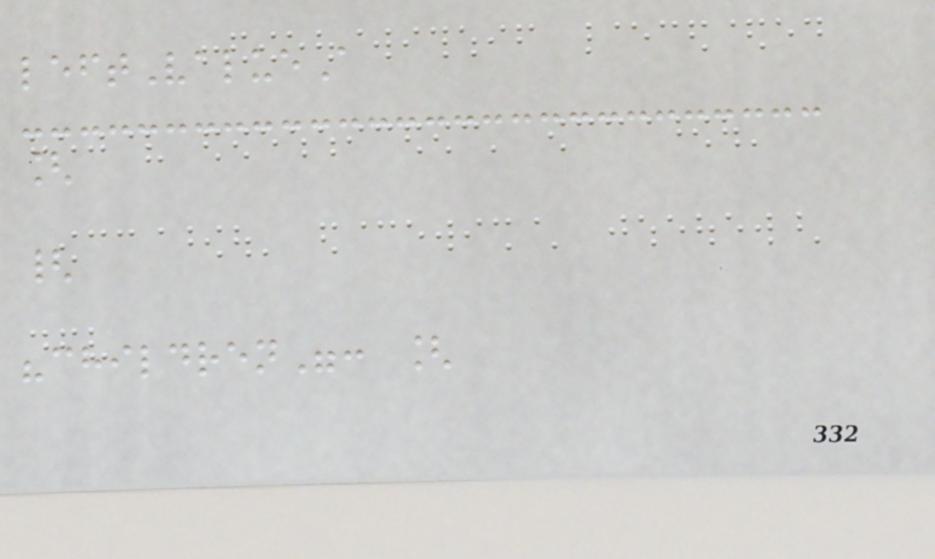leftValueA
[
{
"children": [
